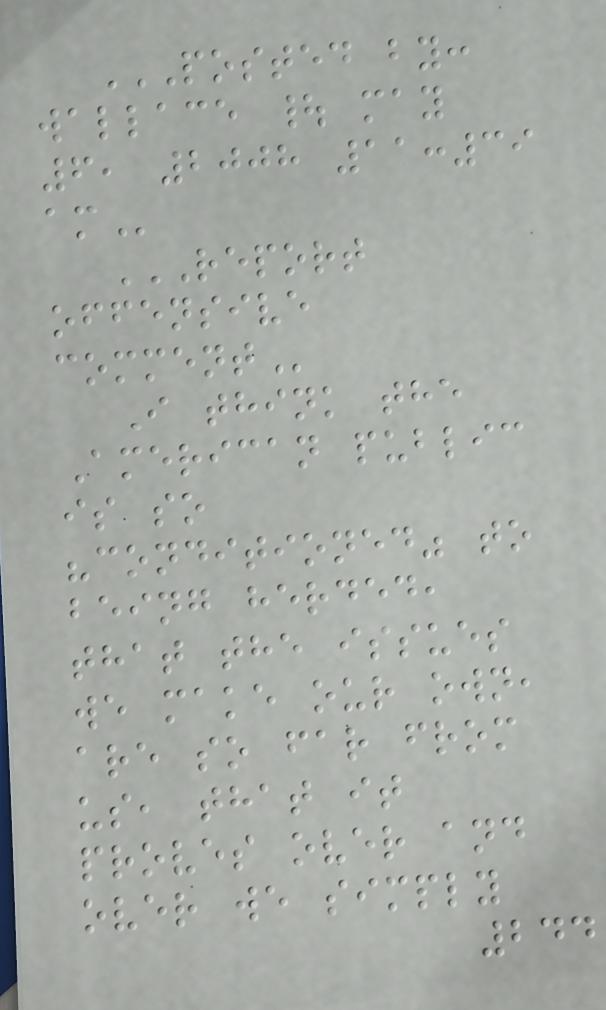POSTED BY:
WALLACE | MAY
6, 2008 11:39
AM
REPORT
OFFENSIVE
COMMENT
I think the
American public
is so
"conditioned" to
being herded,
that the issues
we make our own,
are so far from
us, that it
proves over and
over we simply
244
